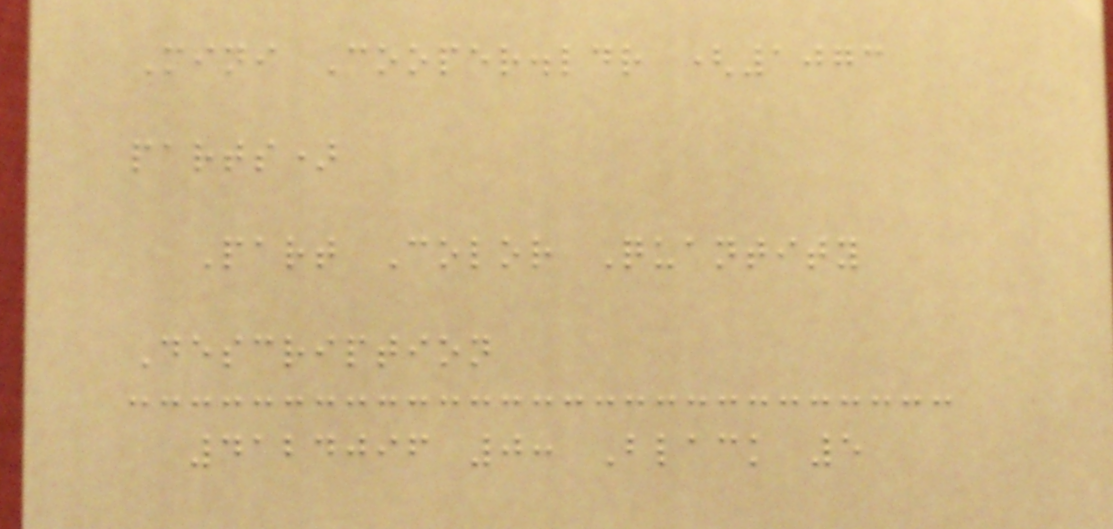Mini Cooper.ldr (1073
parts)
Part Color Quantity
Description
4124096 0: Black 5
